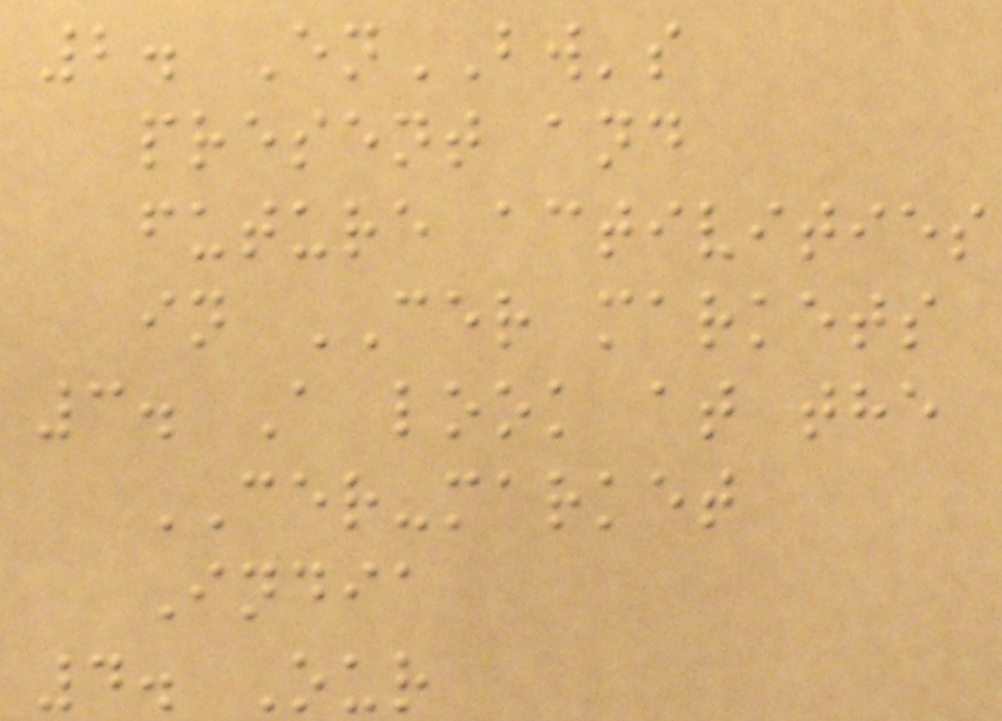2. EnBW's
present and
future activities
in CER markets
3. A look at the
CER-market
India
4. Our
